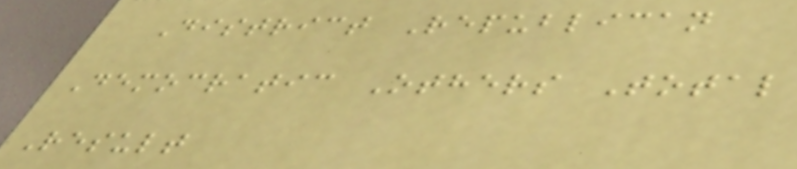District Republican
Democratic Others Total
Result
